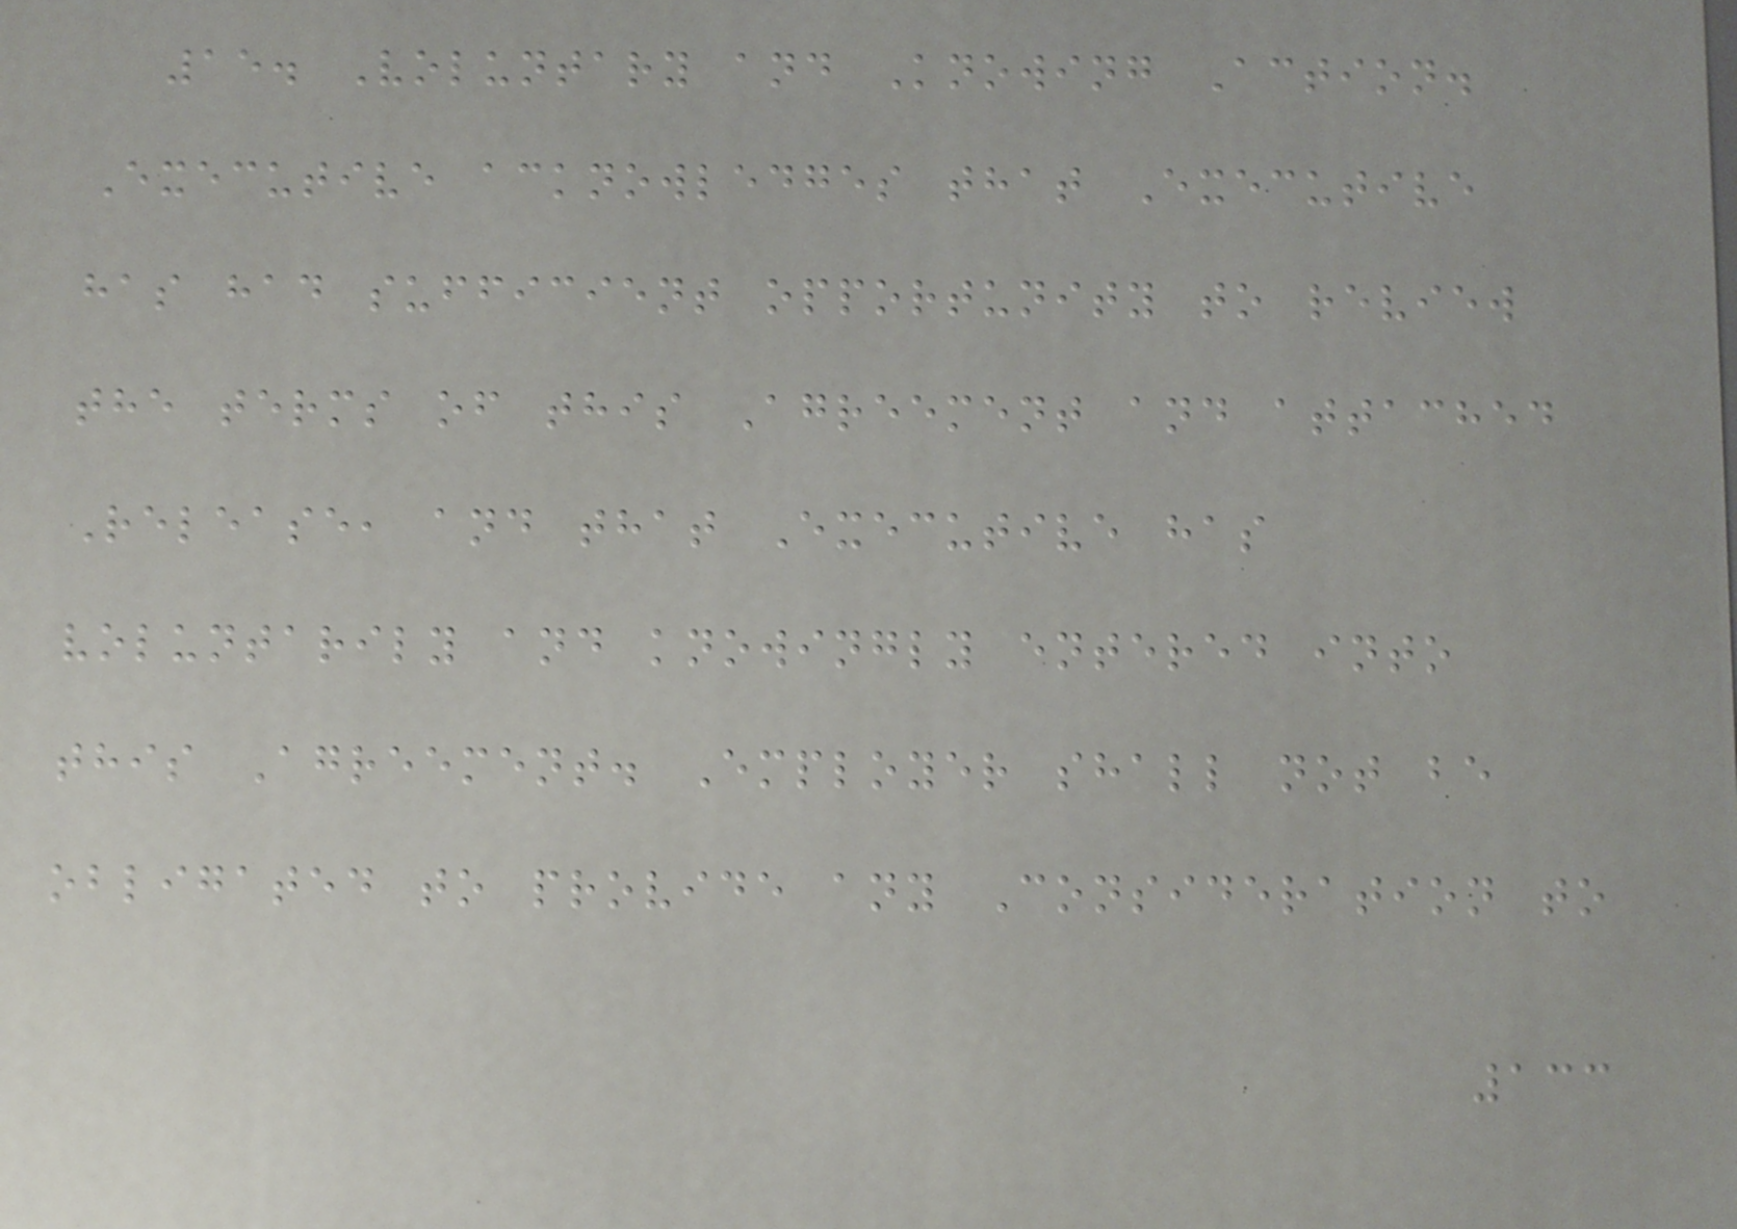15. Voluntary and Knowing Action.
Executive acknowledges that Executive
has had sufficient opportunity to review
the terms of this Agreement and attached
Release, and that Executive has
voluntarily and knowingly entered into
this Agreement. Employer shall not be
obligated to provide any Consideration to
133
